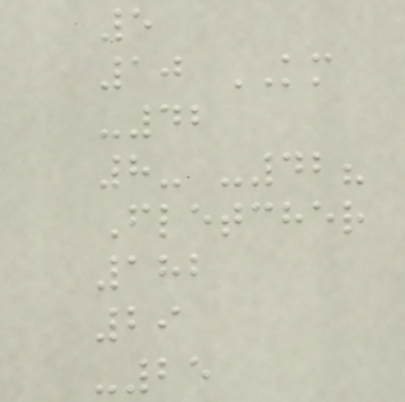5
10 KM
-42
8- -42?
Fletcher
182
29
-25
